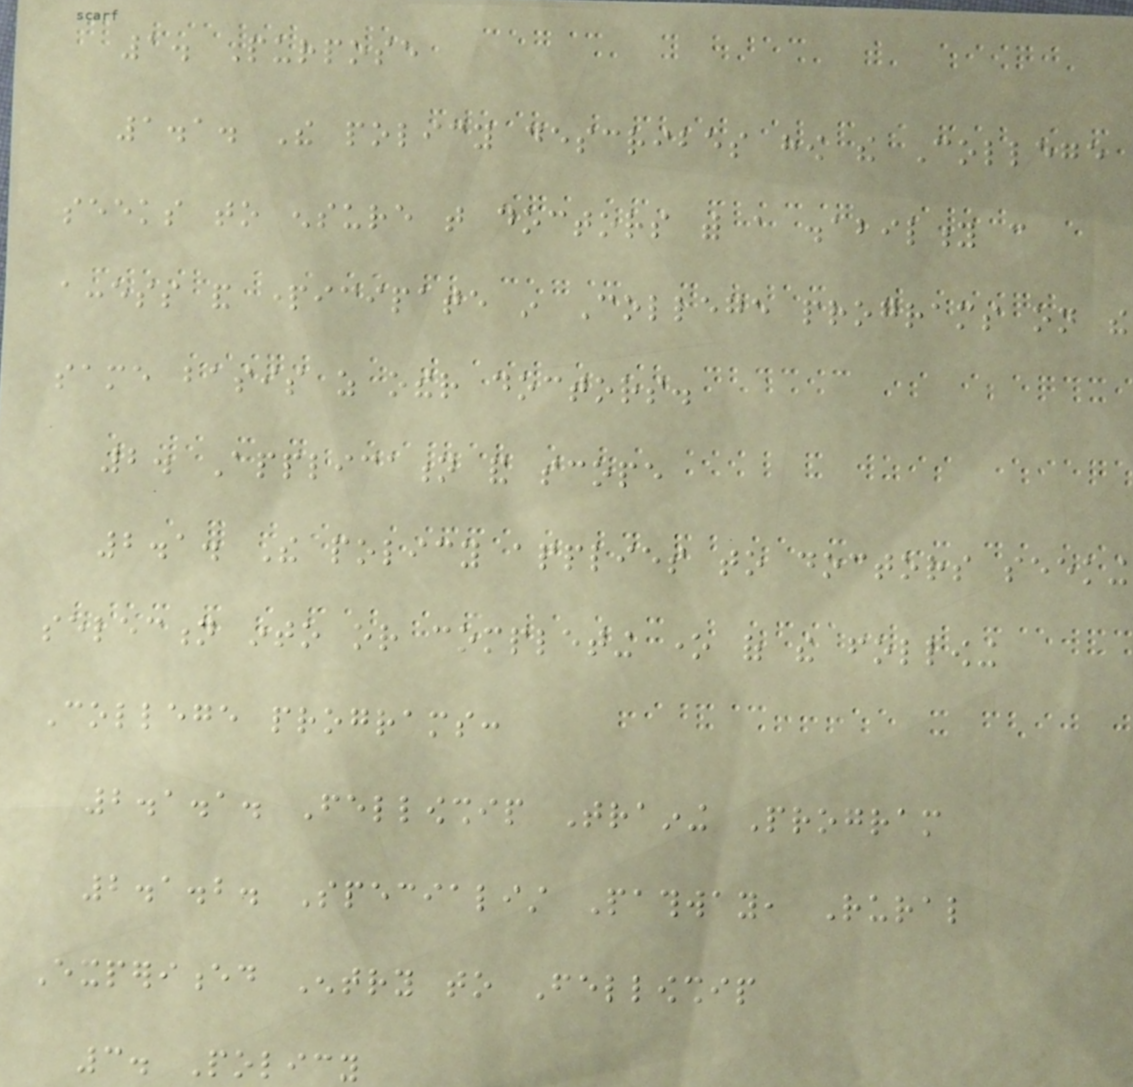1. Purpose
1.1. The policy describes how the College
seeks to ensure that doctors with a disability can
access and participate in College programs on the
same basis as other doctors.
2. Application and scope
2.1. The policy applies to doctors seeking
selection into or completing one of the following
College programs:
2.1.1. Fellowship Training Program
2.1.2. Specialist Pathway, Rural
Experienced Entry to Fellowship
3. Policy
